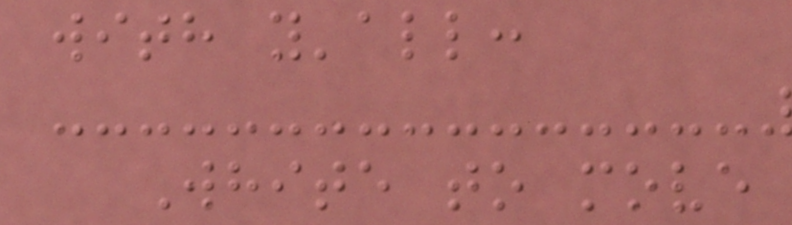with y'all:
White to move
